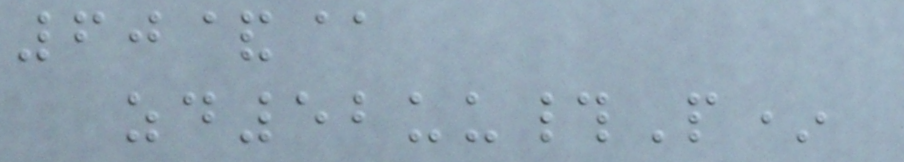60&@
zd52uu#P*
